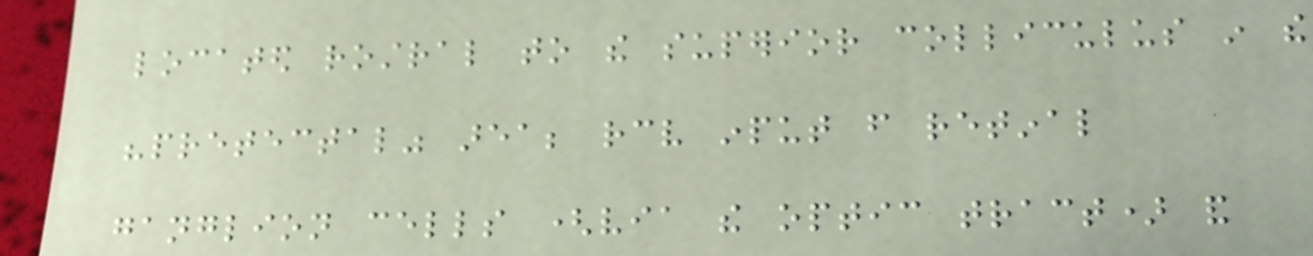located rostral to the superior colliculus in the
"pretectal" area; receive input from retinal
ganglion cells (via the optic tract) and
